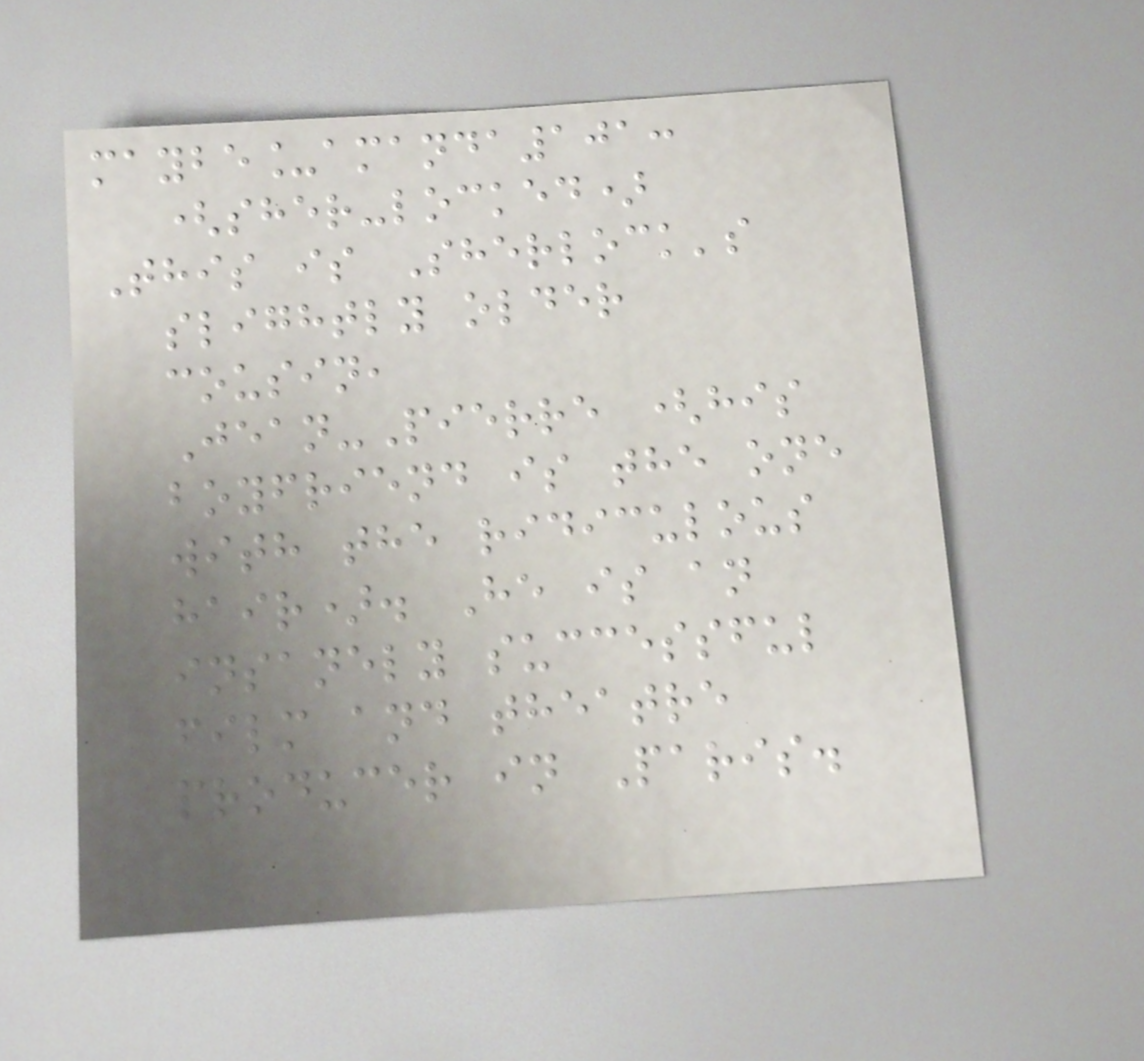maybe_amanda101:
(sher-locked)
This is Sherlock's
slightly older
cousin,
Jean-Pierre (his
boyfriend is the one
with the ridiculous
hair). He is an
insanely successful
film and theatre
producer in Paris.
